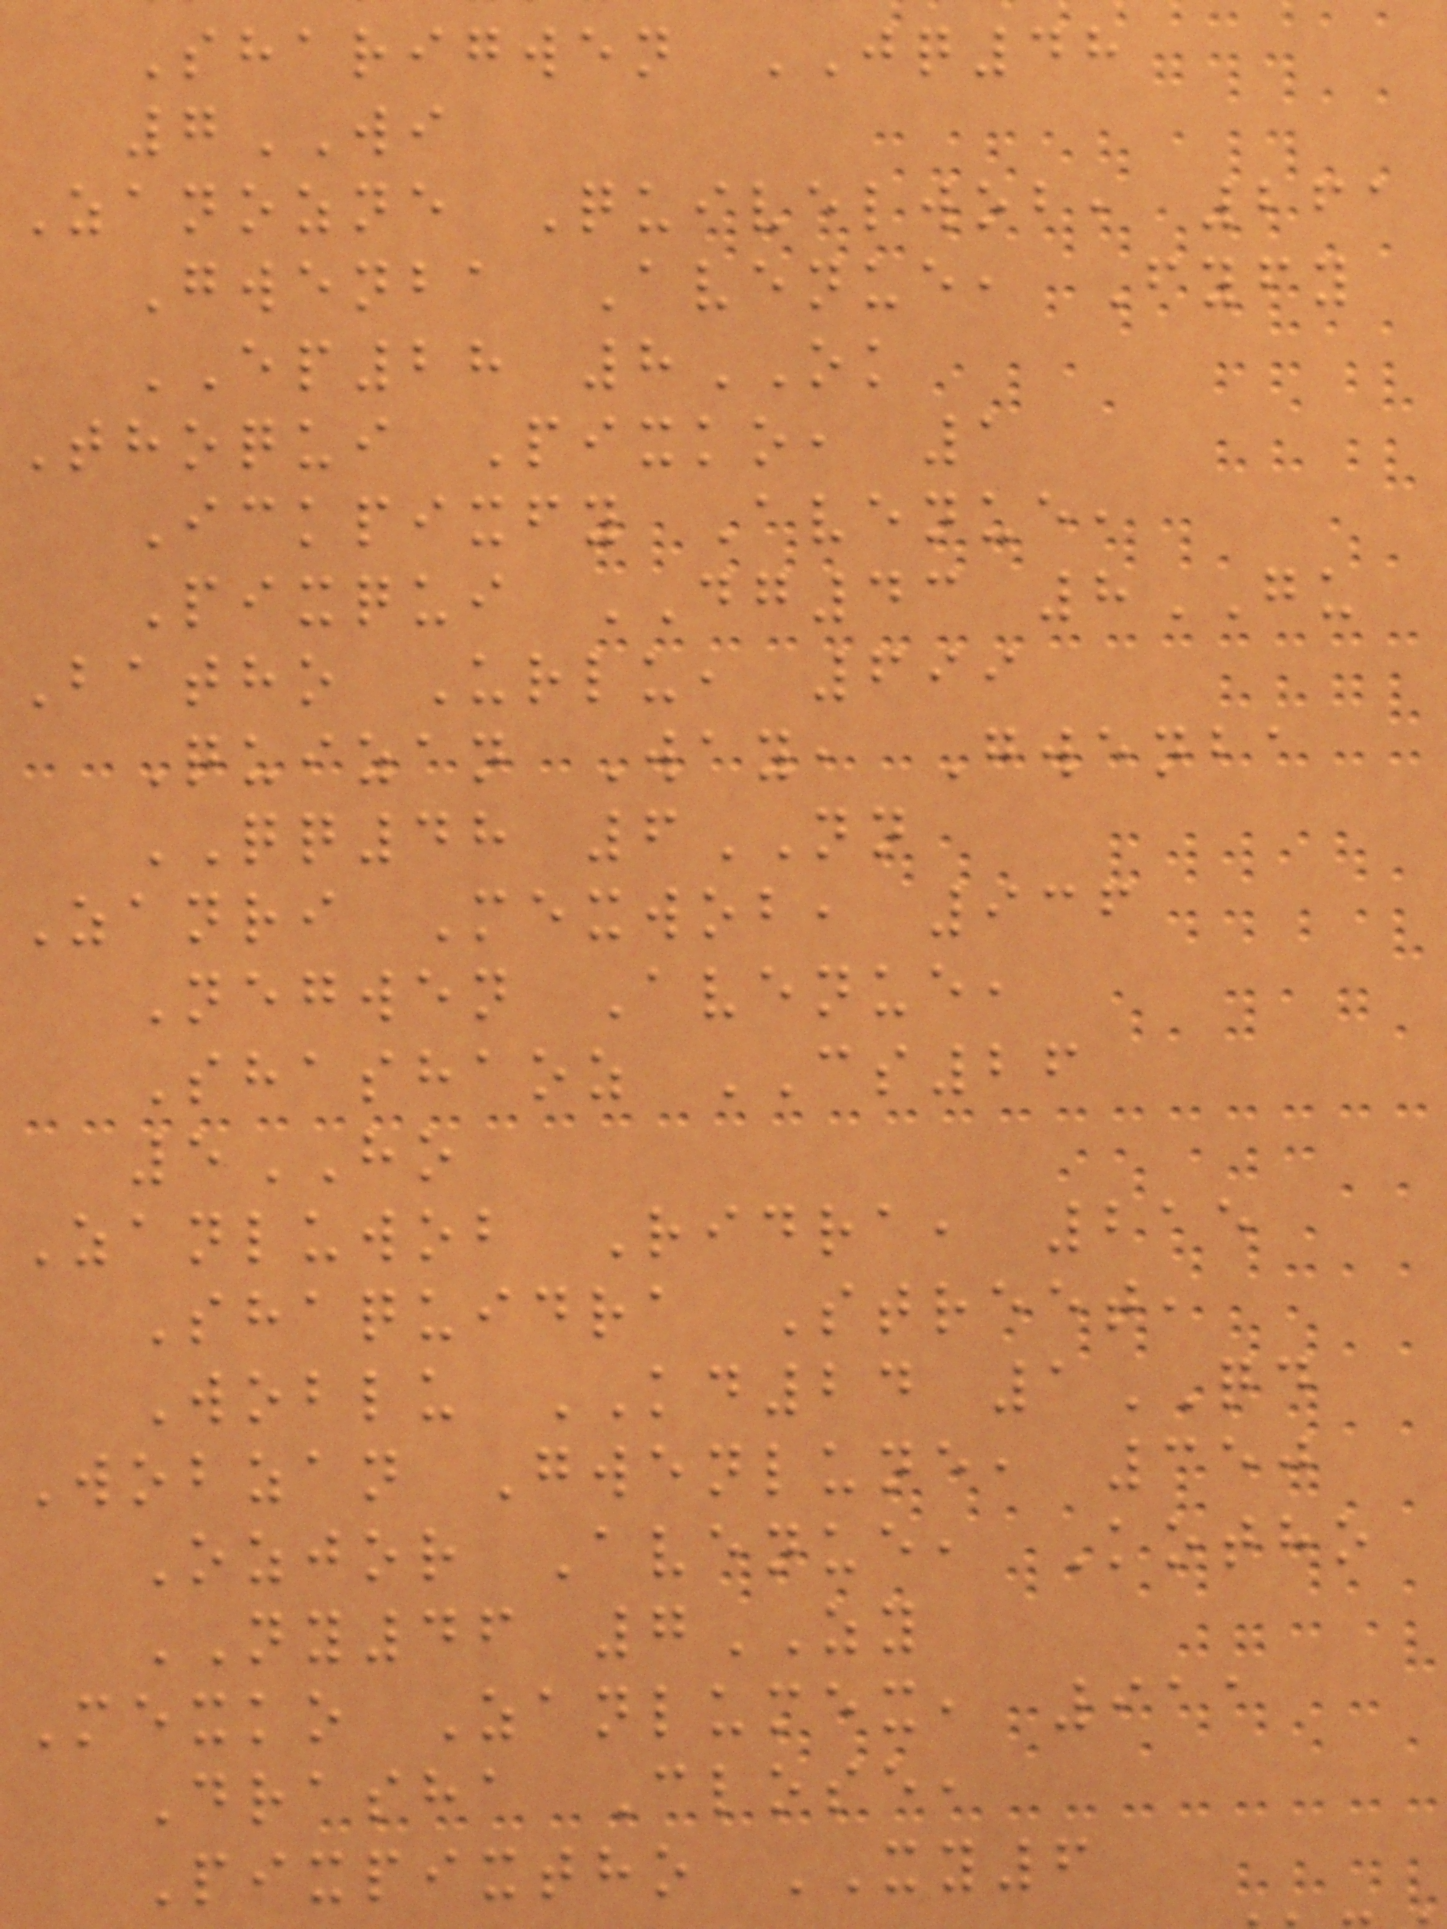Sharigwen JQ48
7WI
Zanozne Quivelwob, 261
Gwenba Avenue, Fyfy
EP28 8OK
Thoqui Pixko, 1
Ickpixfy Avenue,
Pixqui DG43 8GU
Batho Urlu, 699
Quizan Way, Gwenba
QQ48 6NN
Zanri Mexwob, 936
Negwen Avenue,
Shashaoz CS26
5HO
Zanluwob Ridra, 215
Shaquidra Street,
Woblu KD24 1QD
Wobzan Gwenlune, 350
Ozjor Avenue, Kotho
NY46 7ZY
Mexko Zanlumex, 911
Drasha Close,
Pixpixtho XY6
